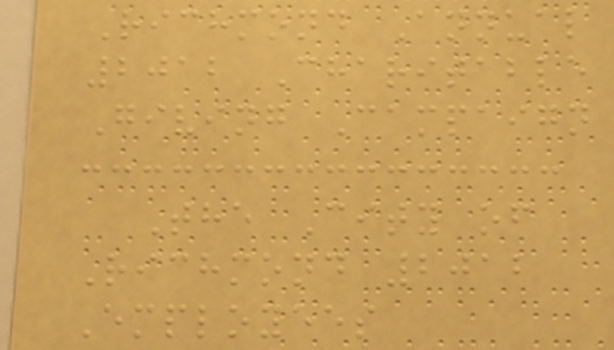Richmond Annual
2012 Charitable
Giving Campaign
The City of
Richmond 2012
Employees
